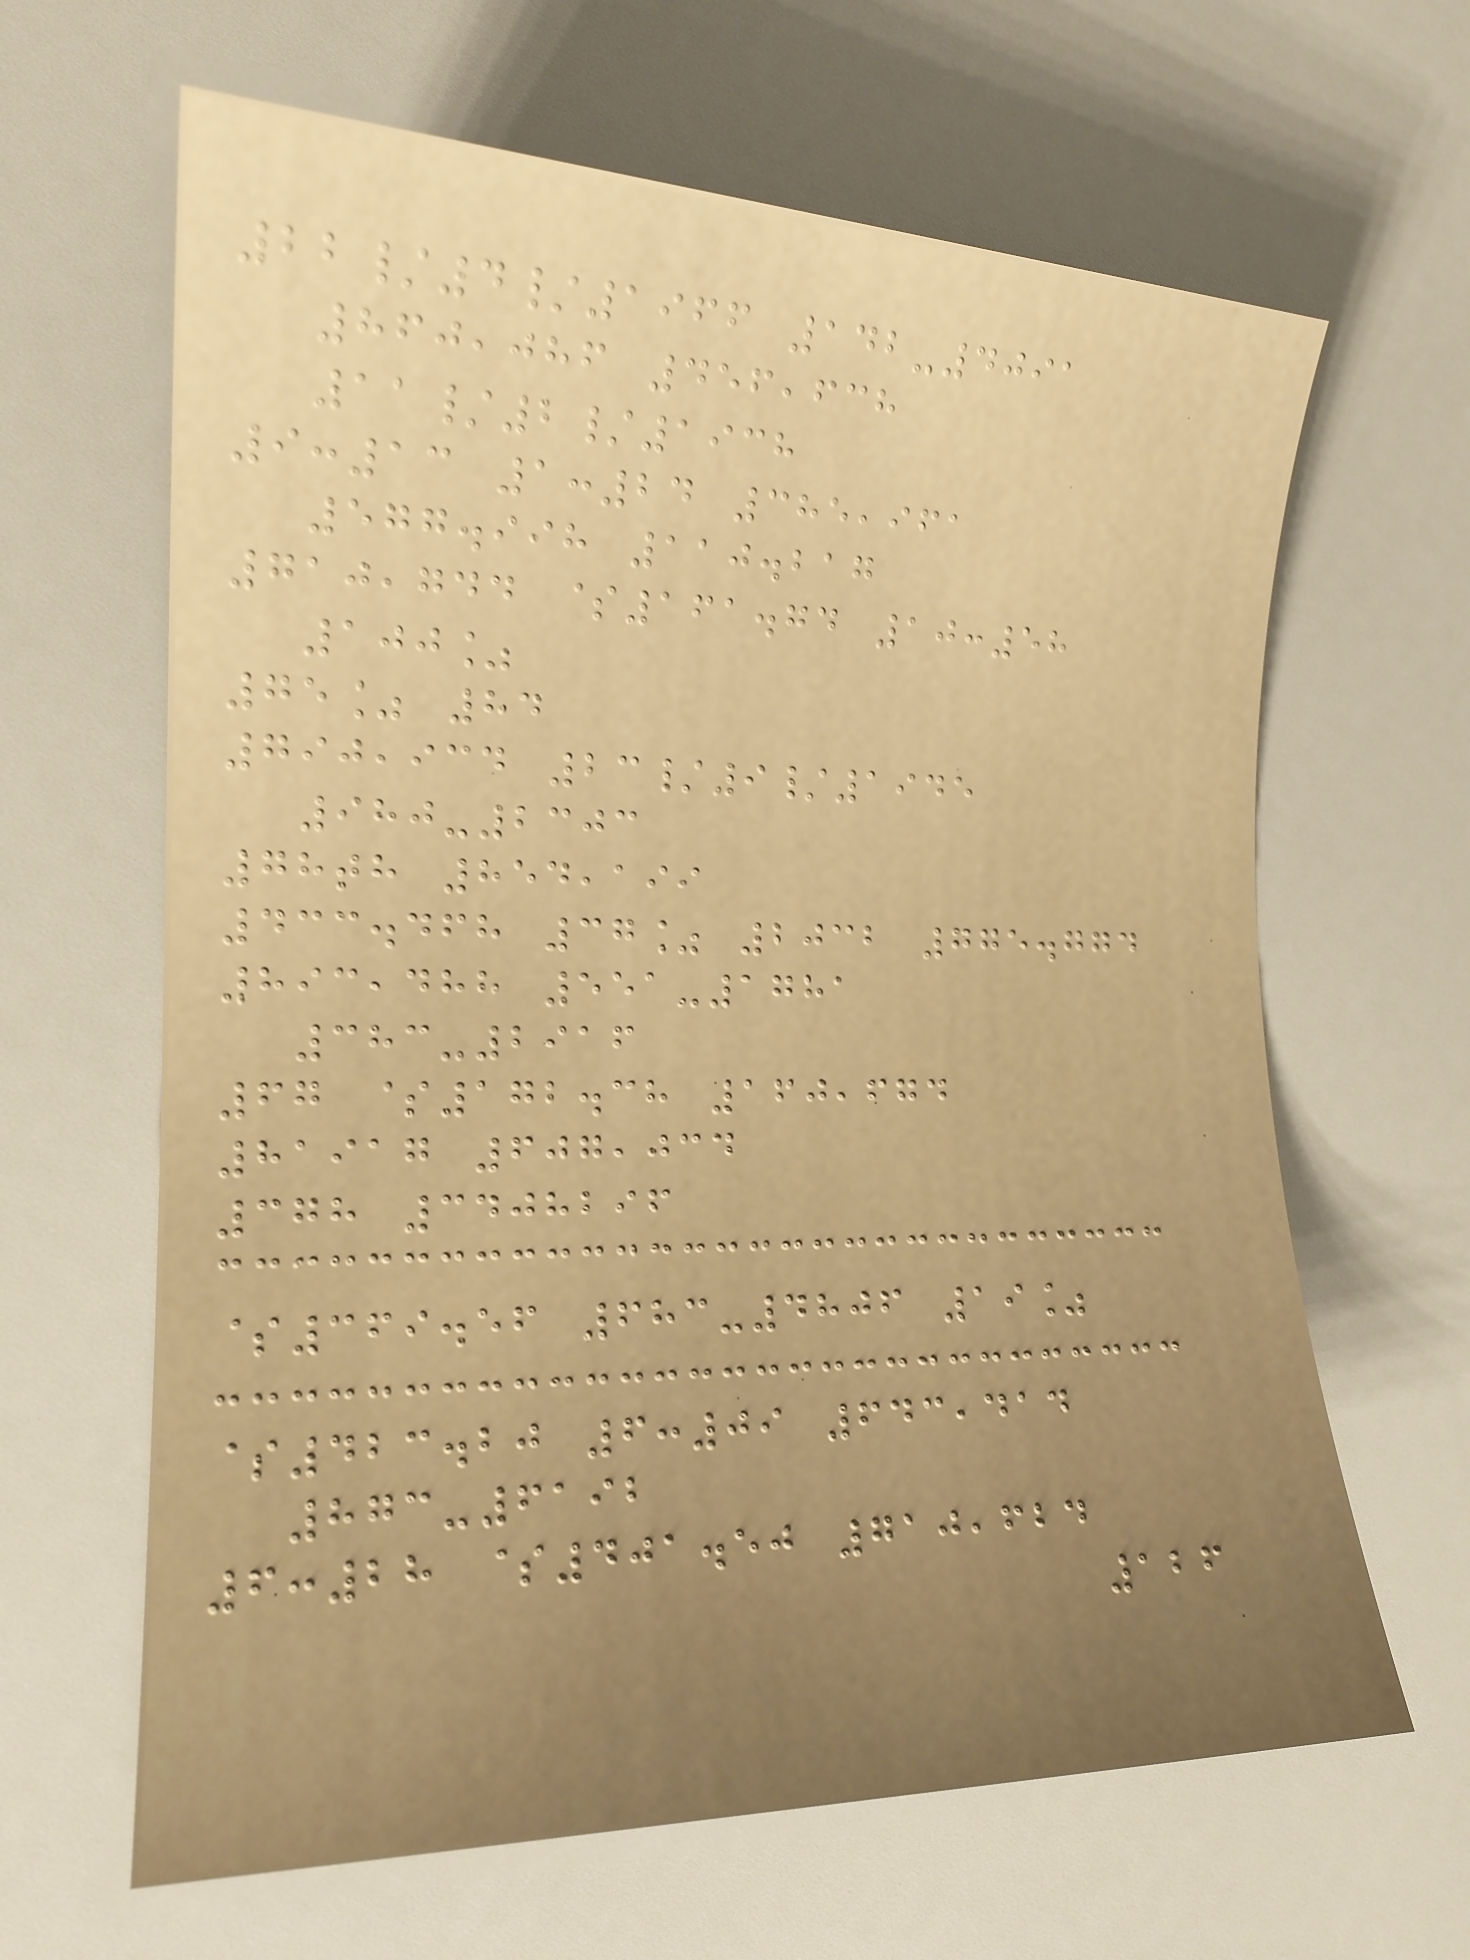22/4/1966 142-4091
860,086 456,638
11/2/1938
9:13 1:24 385,961
577.998 110.217
710,744 $161.74 10:58
100%
75% 84
790,934 23/9/1945
980-2303
78th 854,199
433.468 37% 2032 775.774
893,488 551-1781
383-2916
67 $172.38 160,674
81917 607,034
378 3408296
$369.56 683-4806 19%
$423.20 6:09 643,414
873-6192
6:28 $401.50 710,624
126
